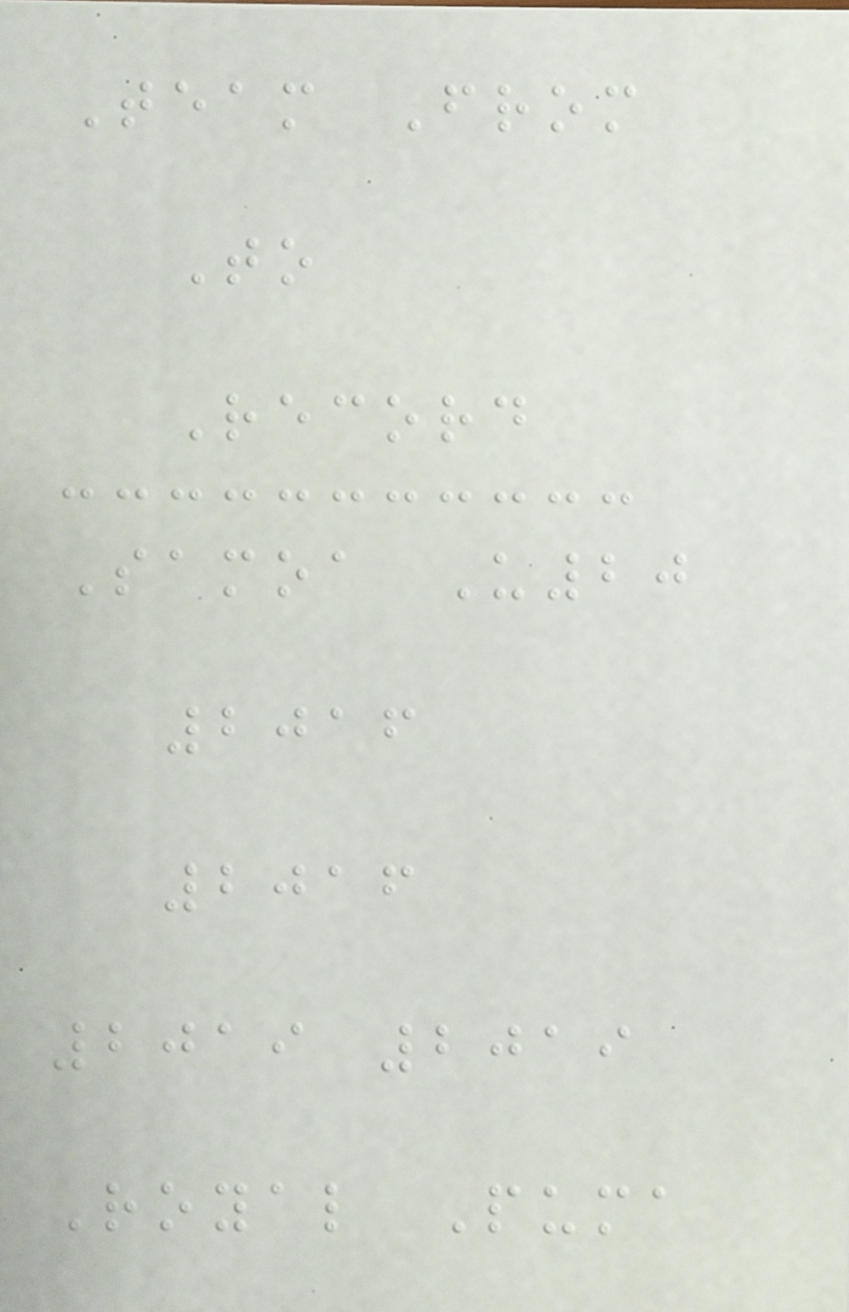Team From
To
Record
Samoa U20
2016
2016
2019 2019
Royal Puma
